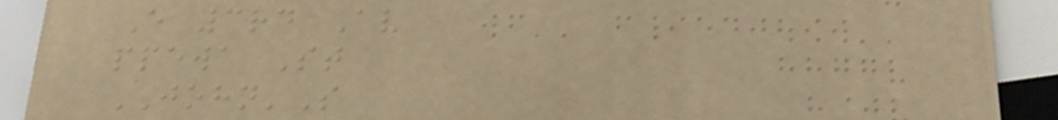E 3rd Av
ppewa St
JOHN'S
